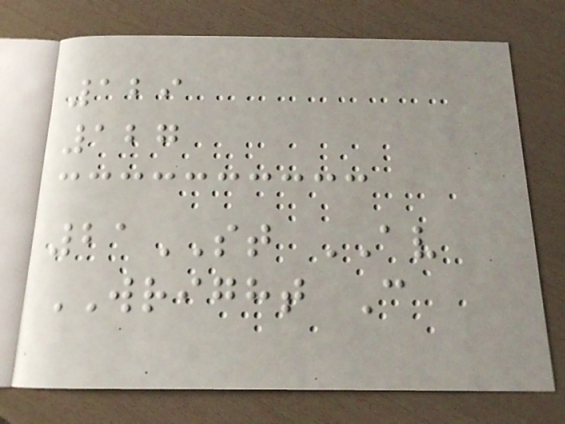129
127
21ST AV
WRIGHT C
